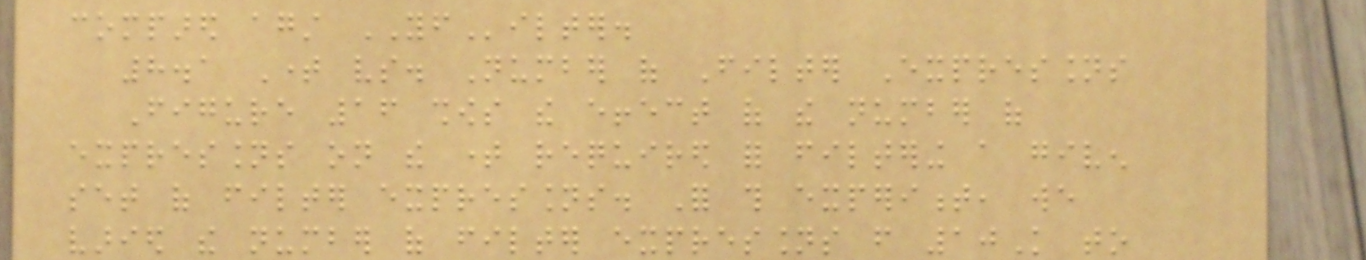compared against YFilter.
8.1 Time vs. Number of Filter Expressions
Figure 16 shows the effect of the number of
expressions on the time required for filtering a given
set of filter expressions. For this experiment, we
varied the number of filter expressions from 10K to
